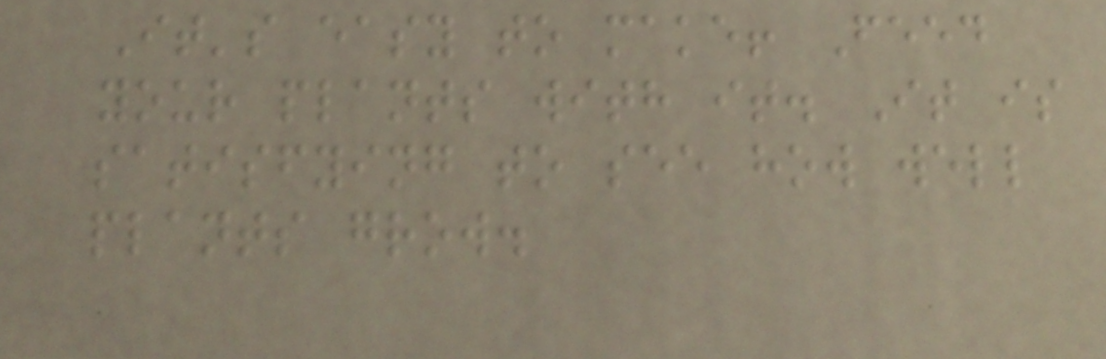It's easy to make! Feed
your plants with it. It is
satisfying to see how well
plants grow.
